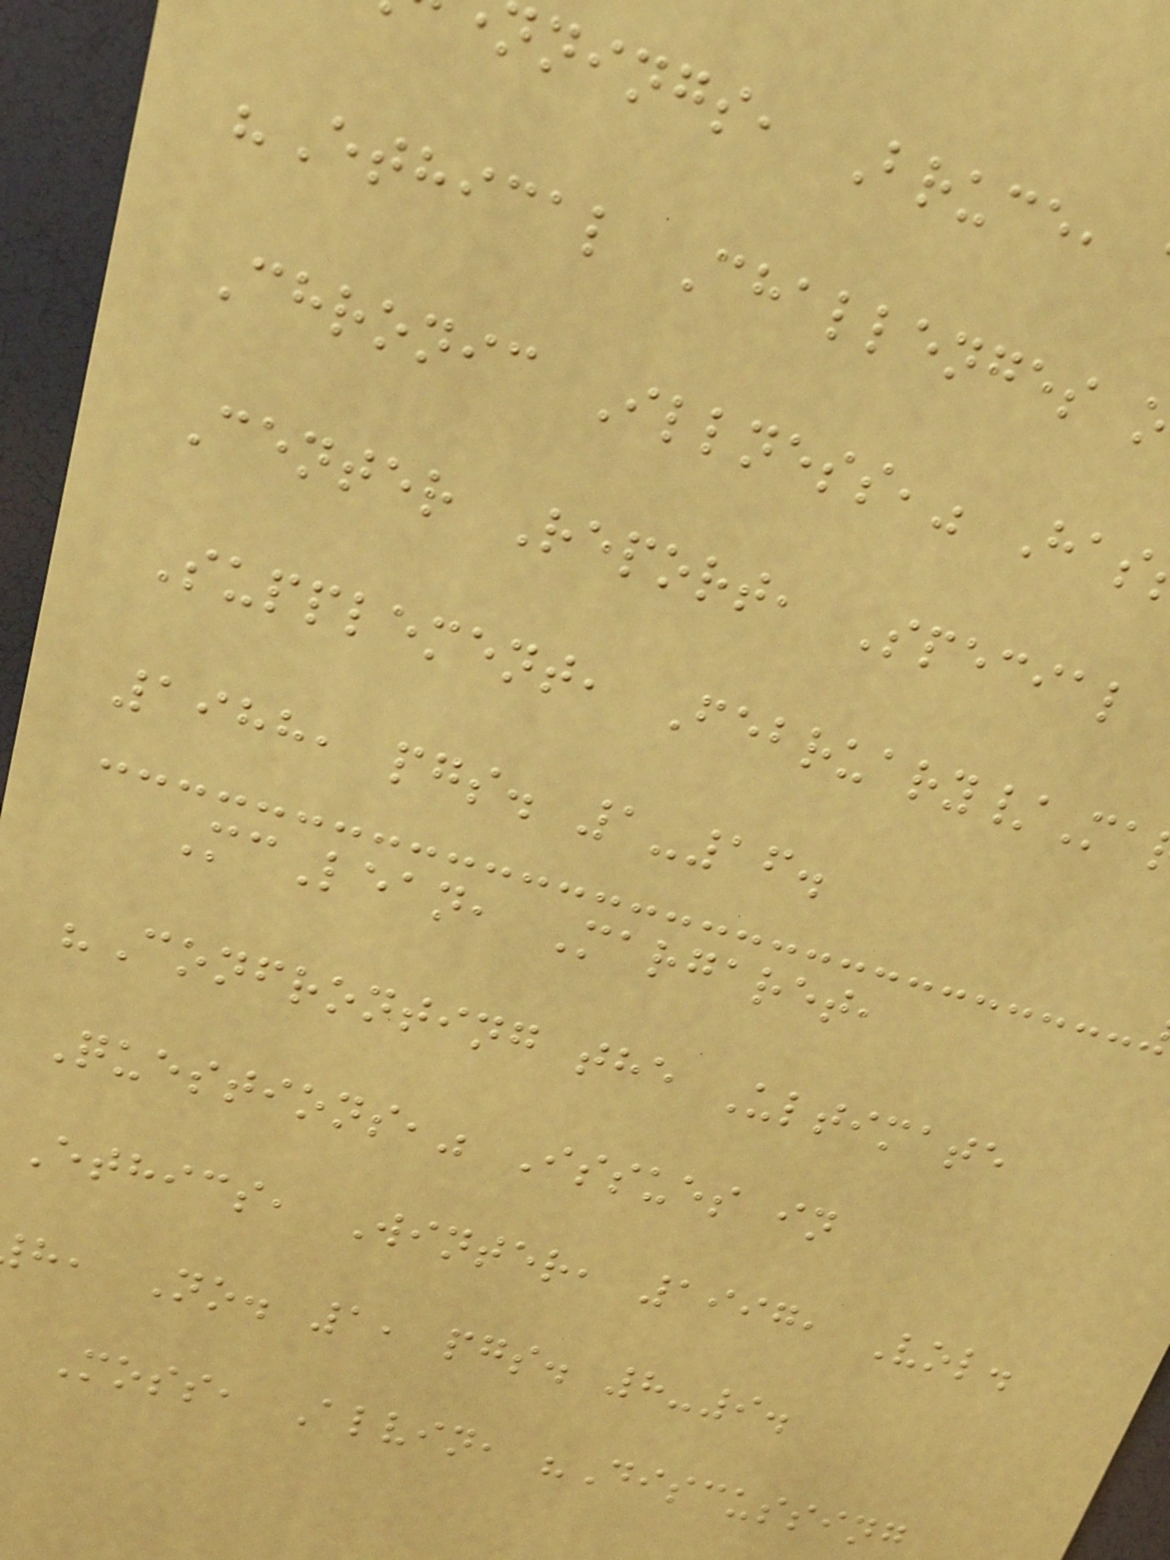nings, Bruce,
"Ethical Challenges
Chronic Illness," Has
Center Report, Special
Supplement, February/Ma
1988, pgs. 1-16.
McLean, Margaret,
"Confronting the Ultimate
Questions," Issues in
Ethics, Winter, 1997, Vol.
h, No. 1, pgs. 8-9.
Moss, Alvin, "Discussing
